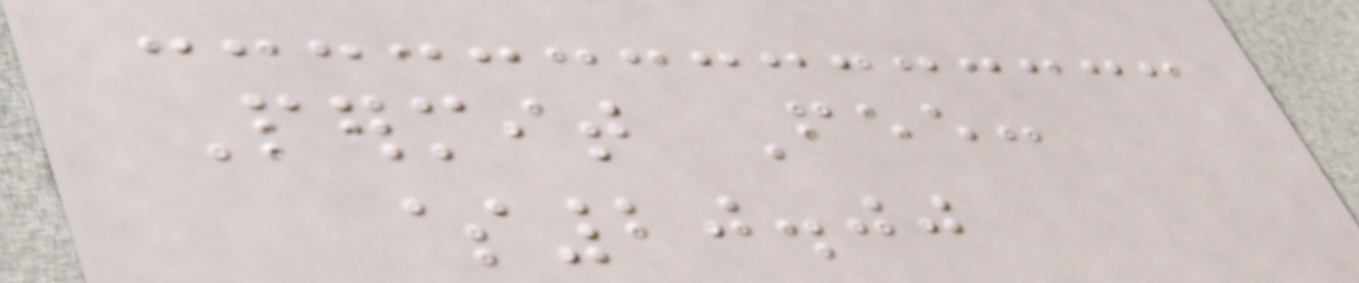Permit Fee:
$20.00
